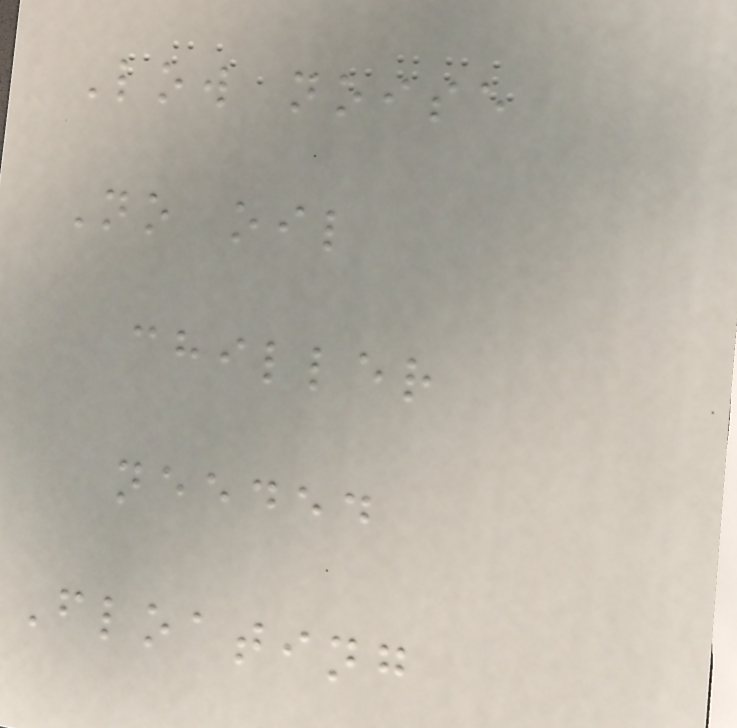Low noise
No oil
chiller
needed
Floating
